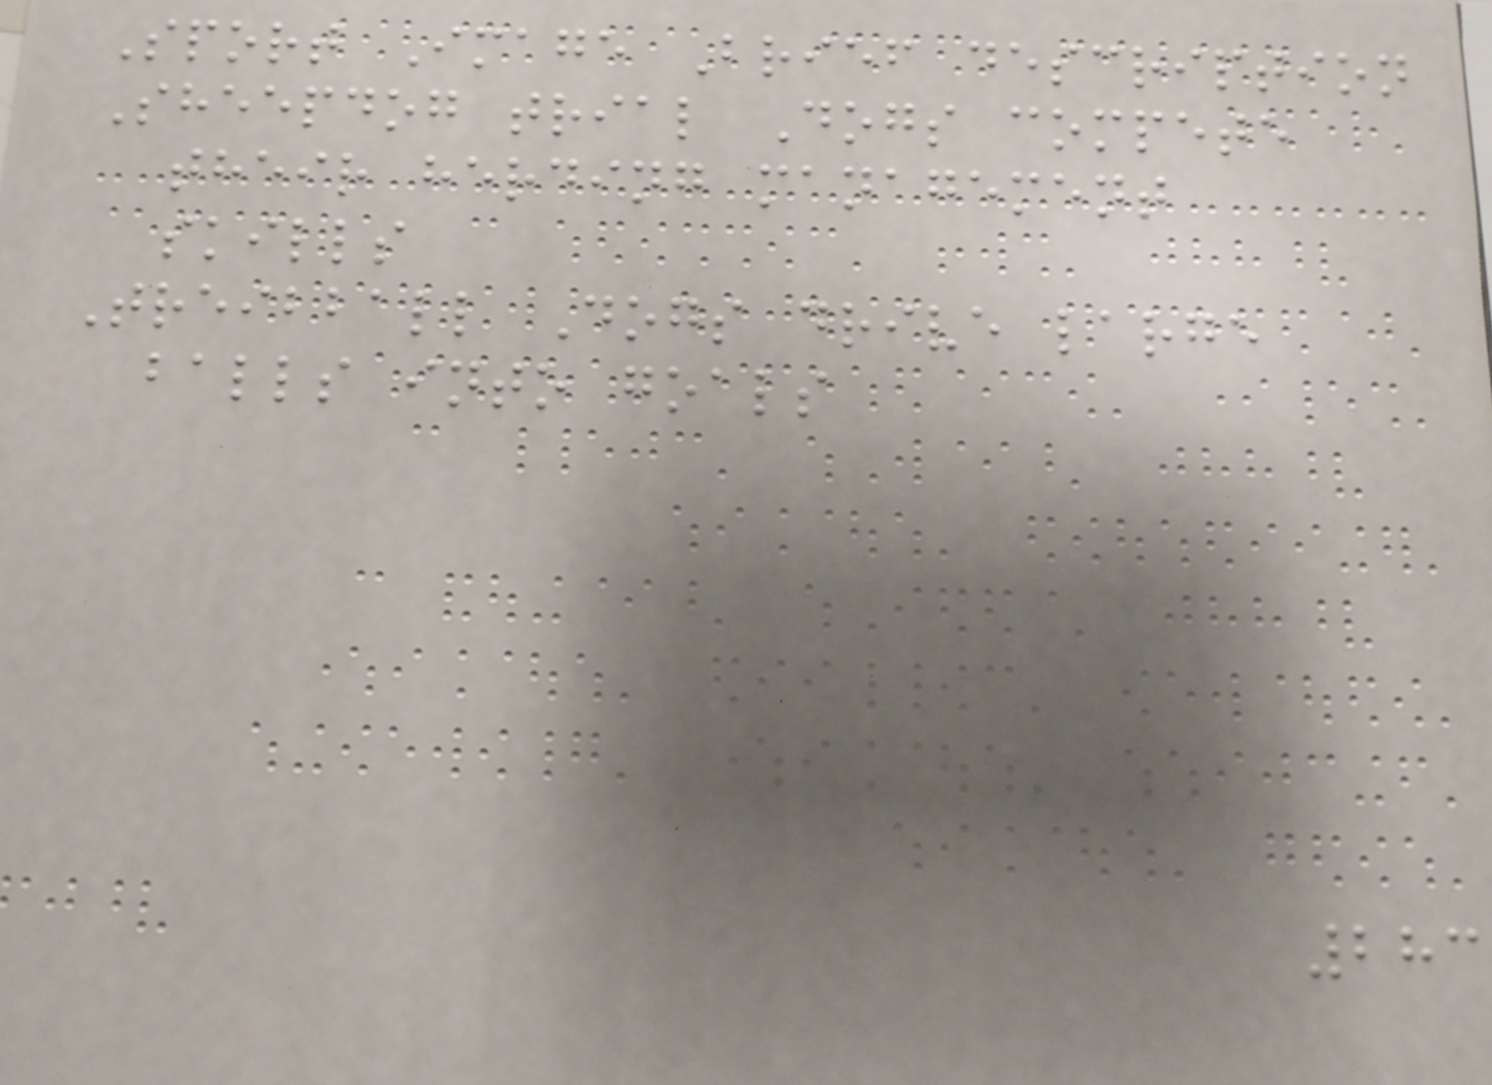Sport Image Brief description
Sheepdog trial Dogs compete
their herding management
skills
Treibball Dogs drive large
balls into goals
283
